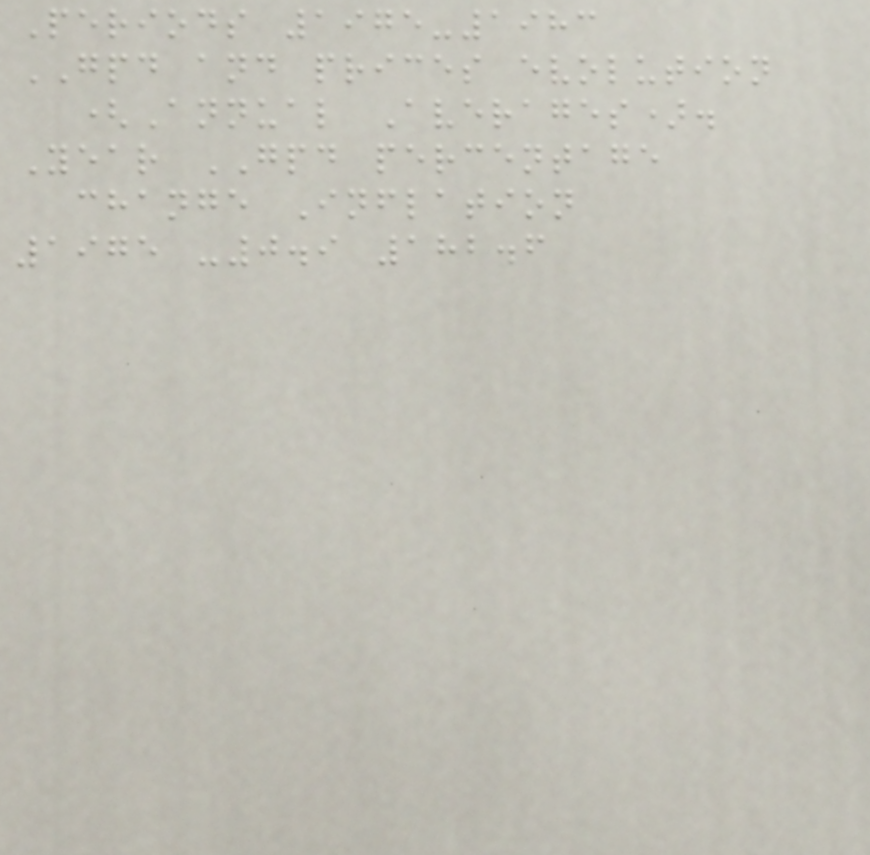Periods 1975-1983
GPD and prices evolution
(Annual Averages).
Year GPD percentage
change Inflation
1975 -0.9 182.6
